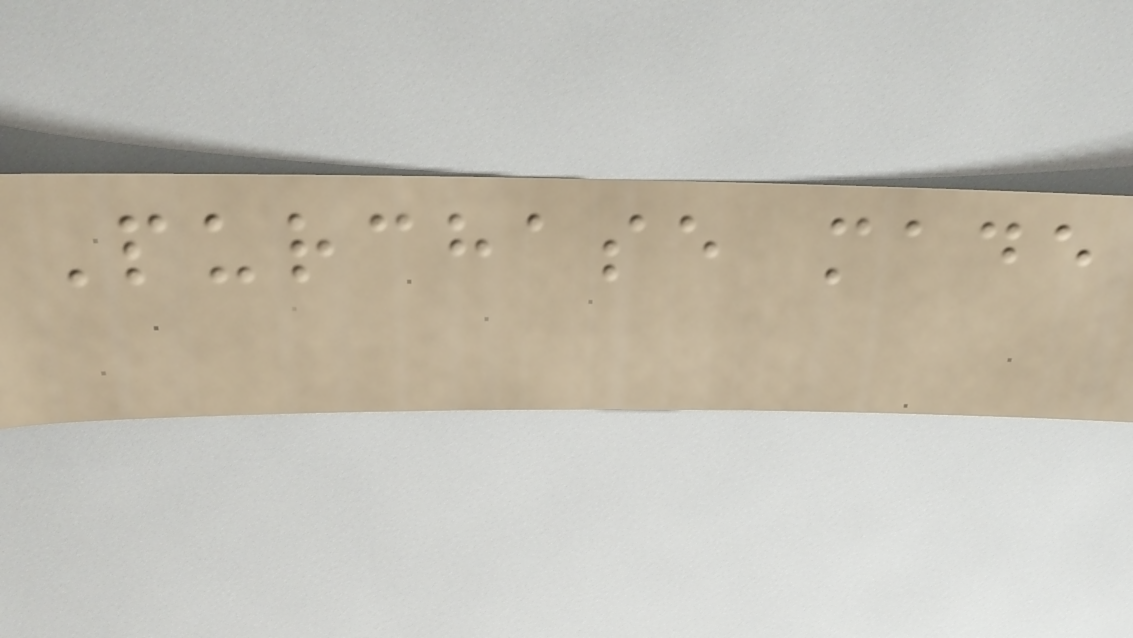Purchase made
